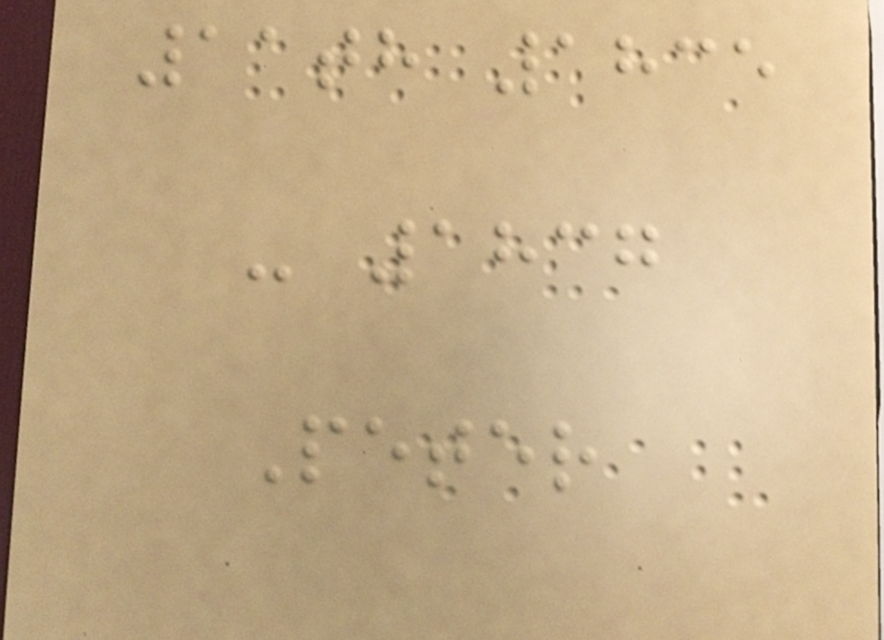11th 1835
- 1837
Peter
